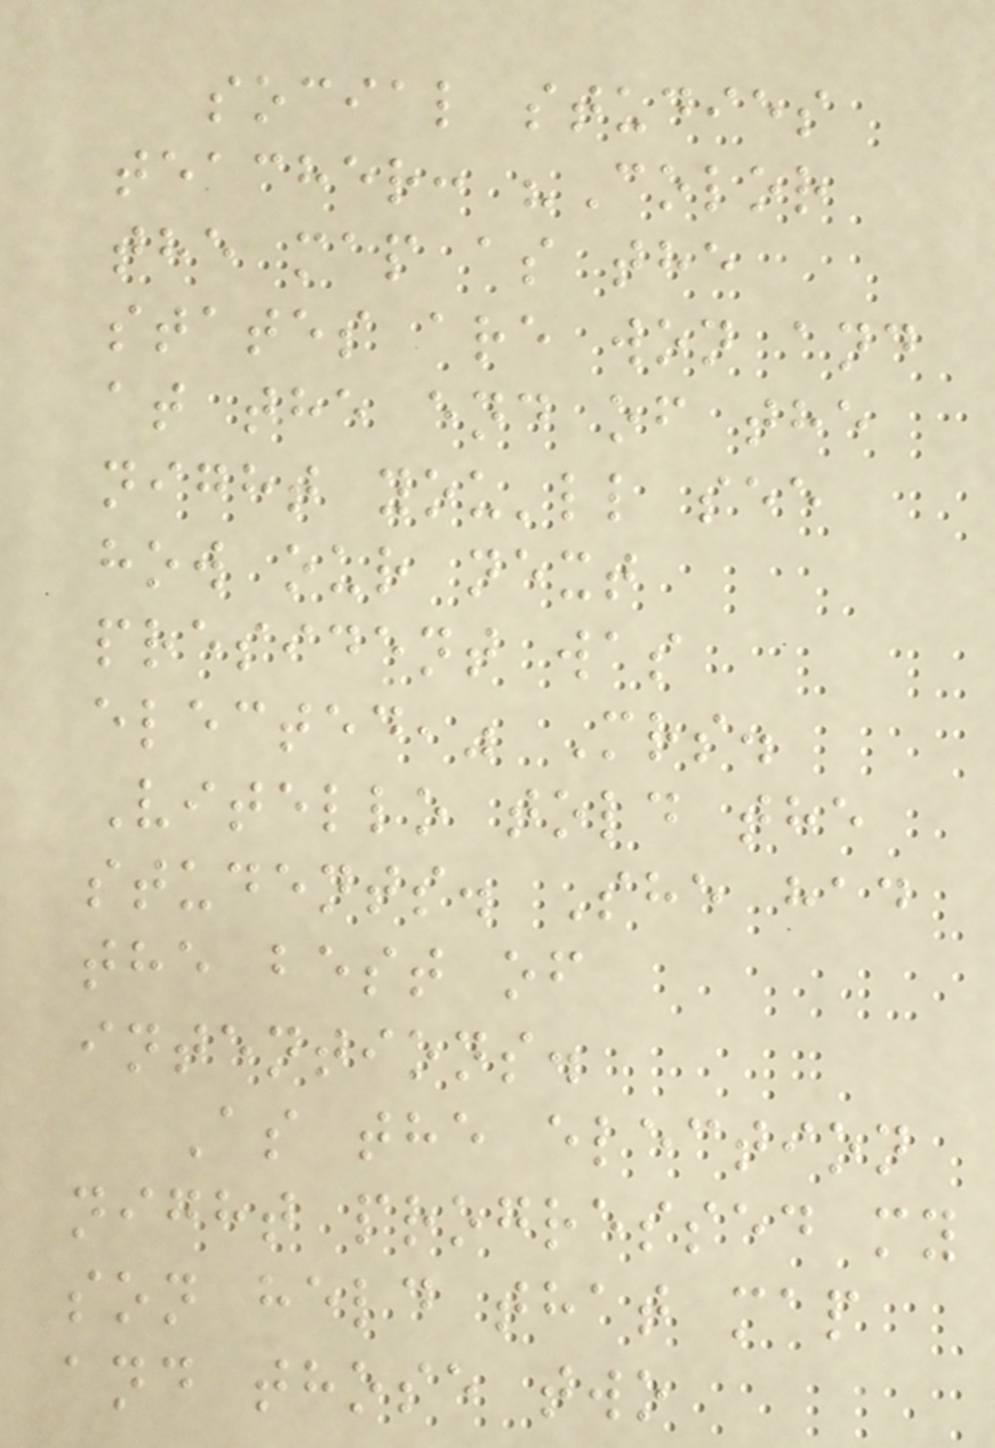social studies
teacher: "Color
the map as the
states are won and
at the end of the
night you'll see
how our next
president was
elected," Mrs.
Vitello told the
students. She had
the best of
intentions.
As the election
night progressed my
son held that map
and those two
